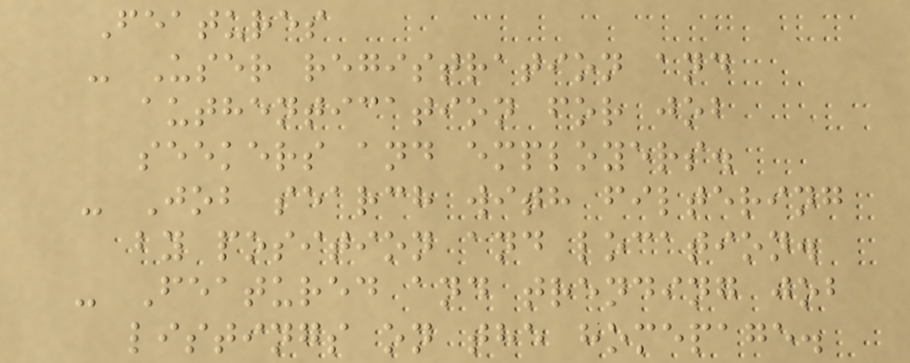Features
- User registration and
authentication for job
seekers and employers.
- Job search with filtering
by position and location.
- Featured and trending job
listings on the homepage.
